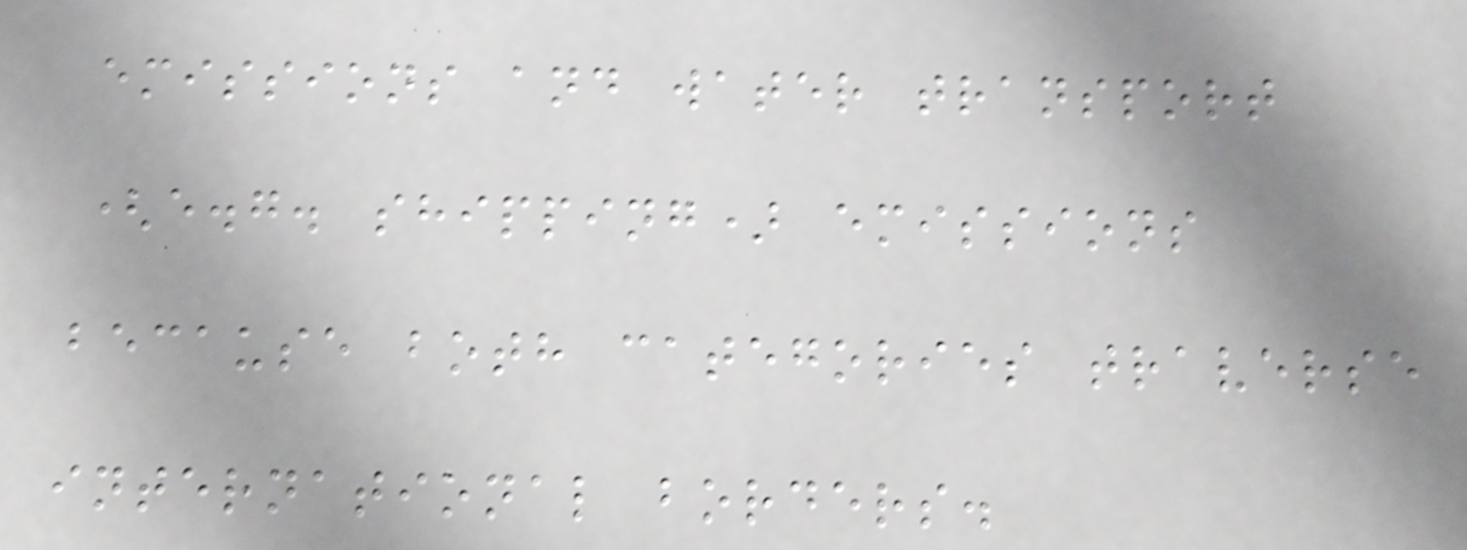emissions and water transport
(e.g. shipping) emissions
because both categories traverse
international borders.
